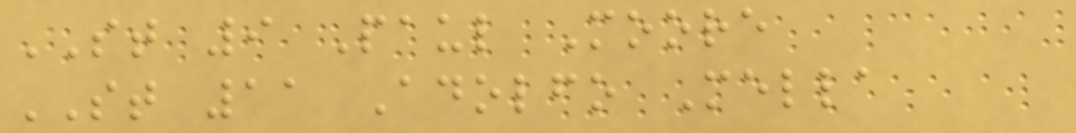ST 9 Paul Moore
ST 11 Adolfo Mella
